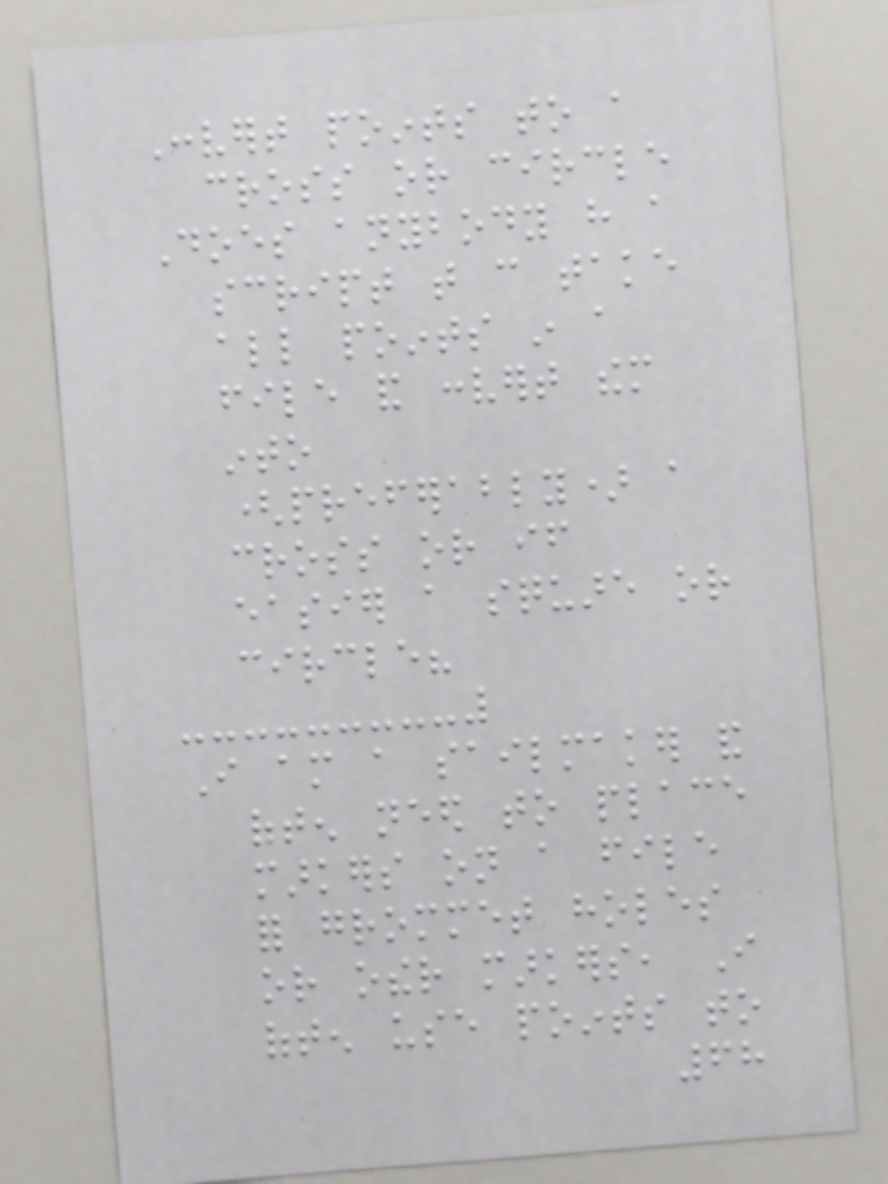Convert points to a
cross or circle
Does anybody have a
script that can take
all points in a
file and convert them
into
(preferably) a
cross or if
easier a square or
circle?
I am a sailmaker and
often need to place
markers on a file
for grommet holes
or other markers, I
often use points to
68
